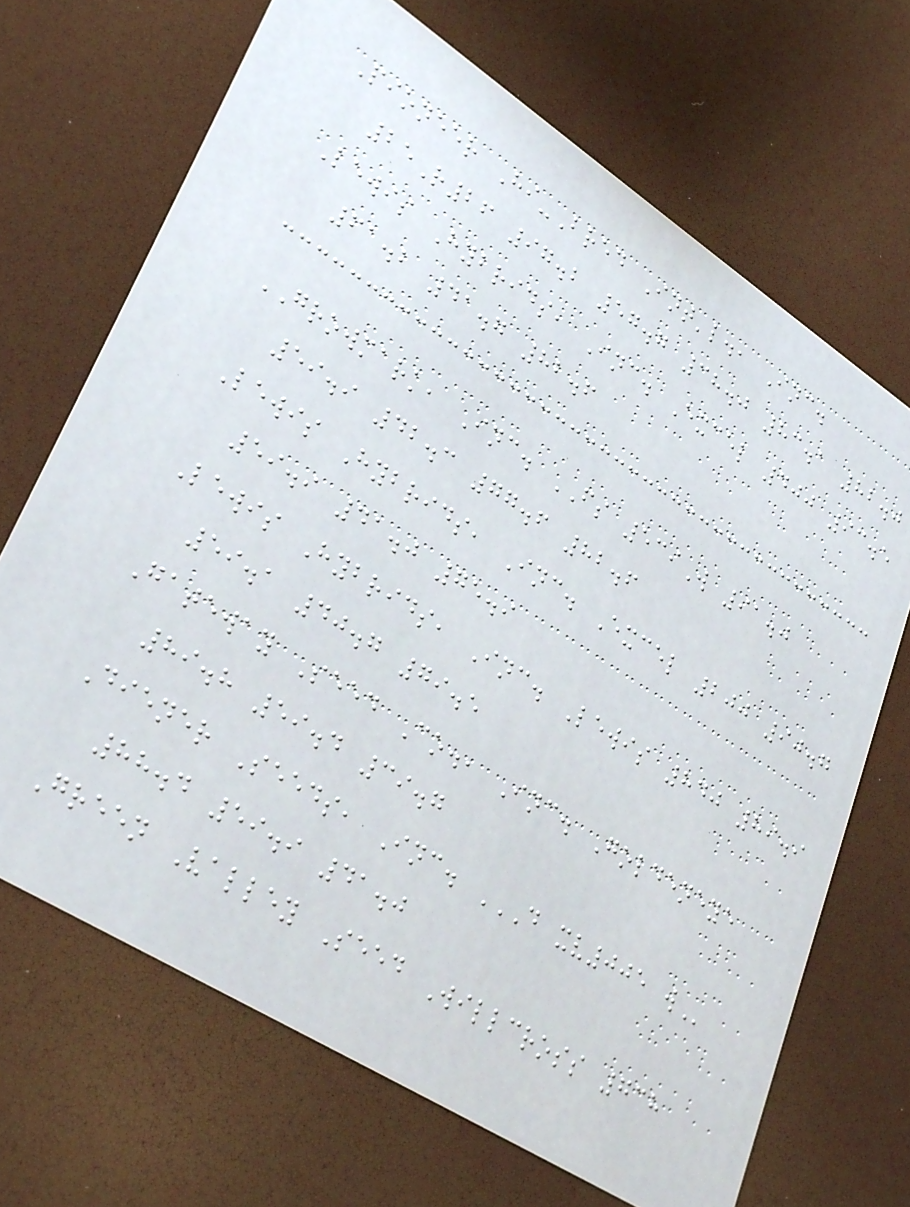Pioneer Hi-Bred Int'l., Inc.
25R26 97.2 57.7 38.0 83.1 82.0
Lewis Hybrids, Inc. Excel 400 93.5
61.2 41.7 82.6
GROWMARK, Inc. FS 539W 91.0
59.9 42.3 77.6 82.6
Lewis Hybrids, Inc. Excel 200 90.7
59.9 41.0 75.9
Lewis Hybrids, Inc. Lewis 840 89.9
59.1 40.7 79.5
Gateway Seed Co., Inc. Goldeneye
89.8 59.4 39.7
Diener Seeds, Inc. D XV005 W
88.4 59.9 41.0
Green Valley Seed Willcross 738
